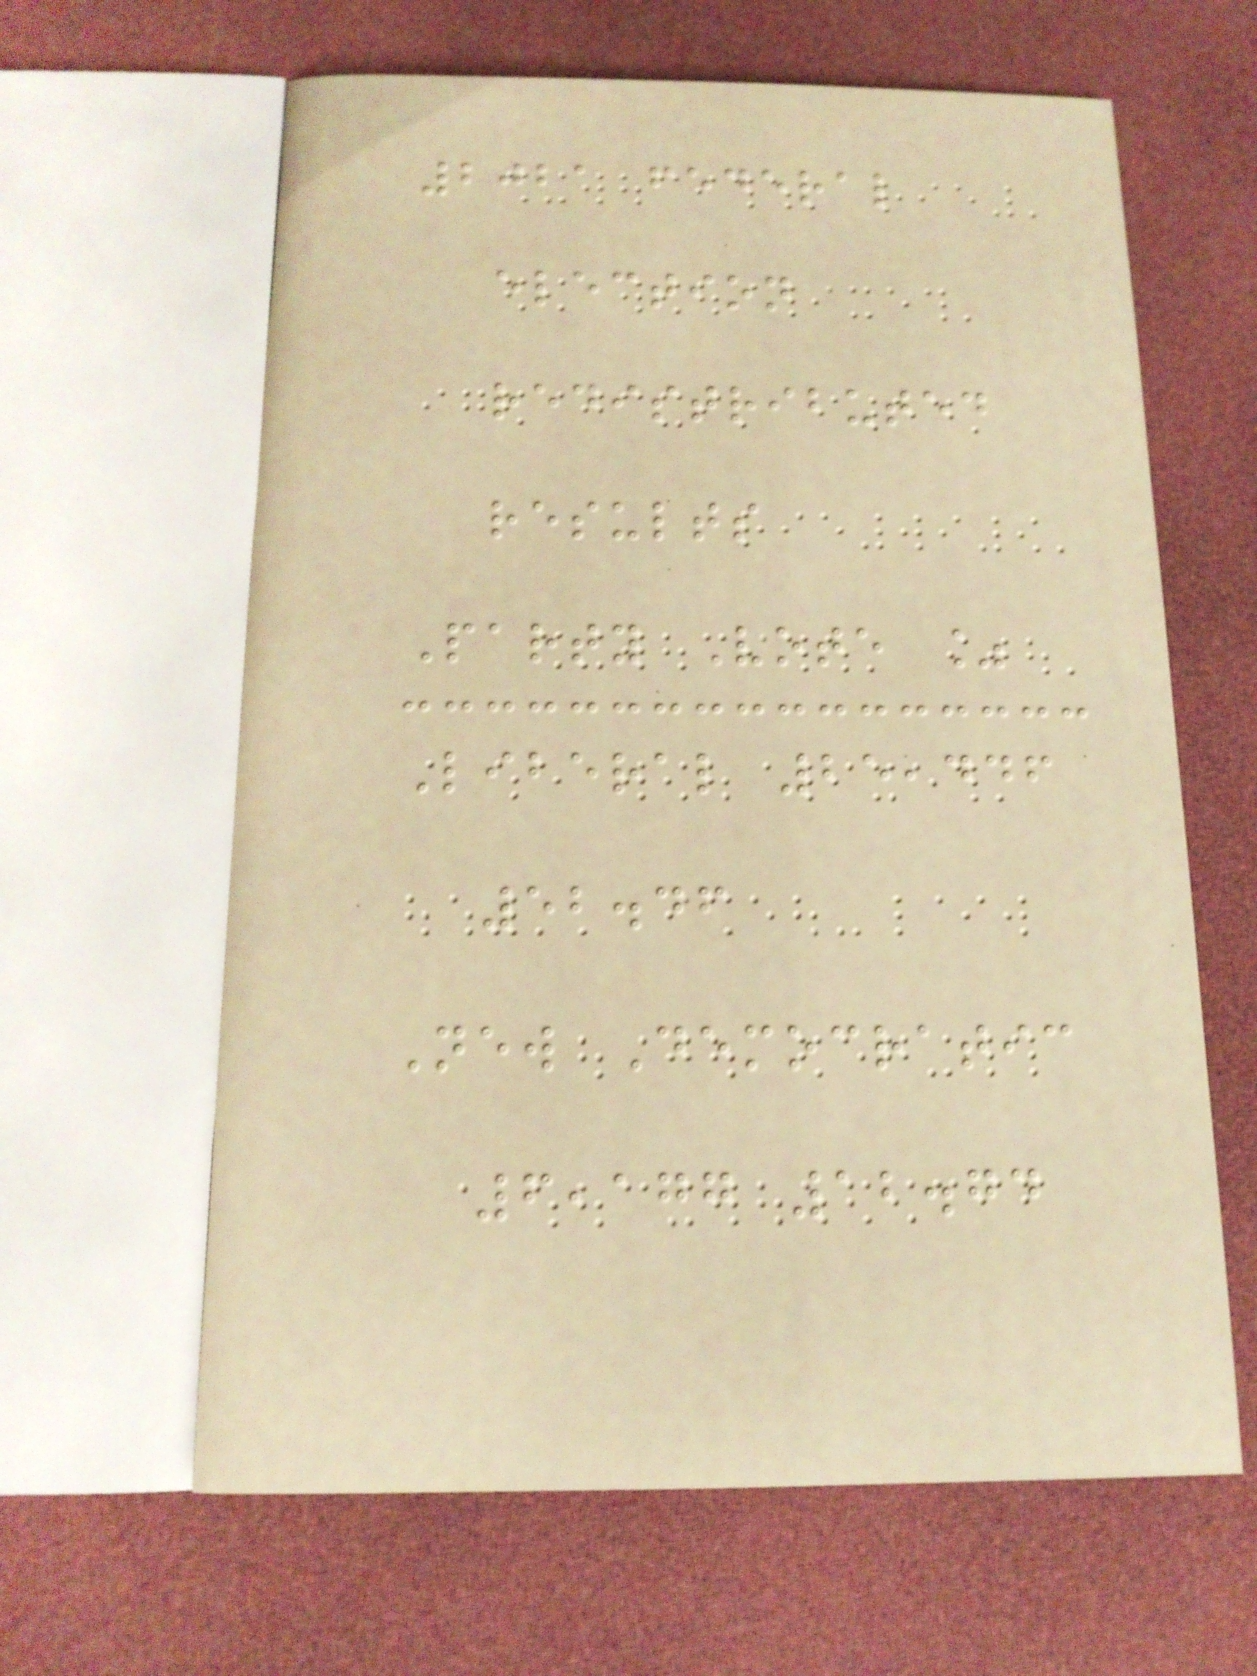2021 federal
election
redistributed
results
Party Vote %
Liberal 25,446
52.46
New Democratic
6,177 12.74
